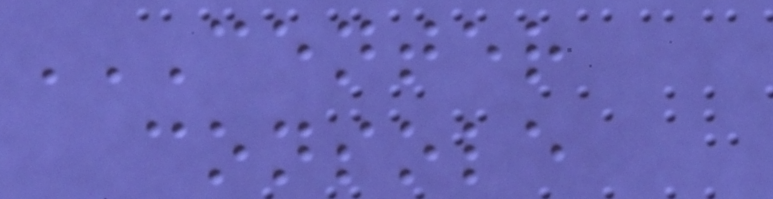CENTER
CONSOLE
